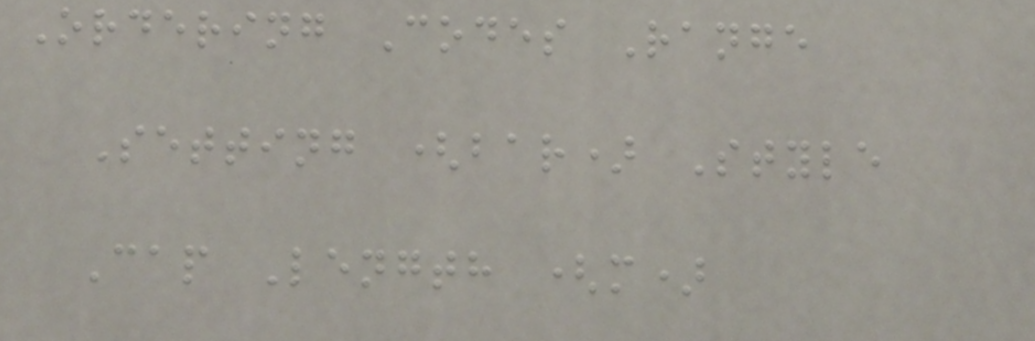Ordering Codes Range
Setting (bar) Style
Cap Length (m)
